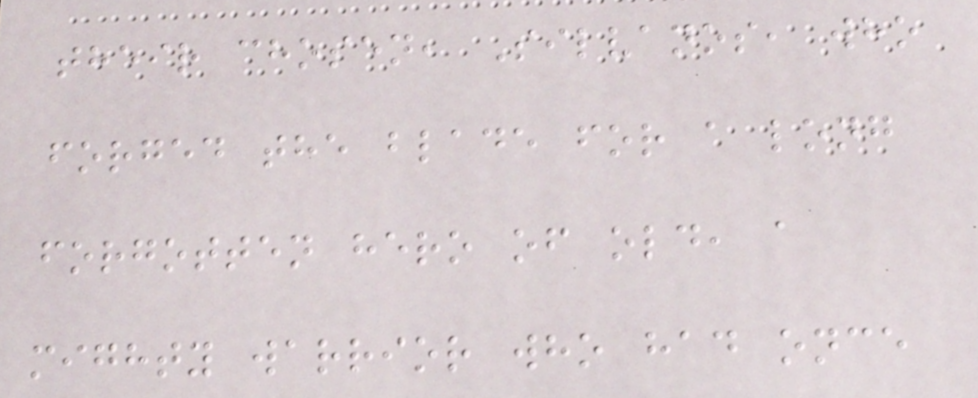their chosen, Silvanos, who
forged the blade for a long
forgotten hero of old, a
mighty warrior who had once
